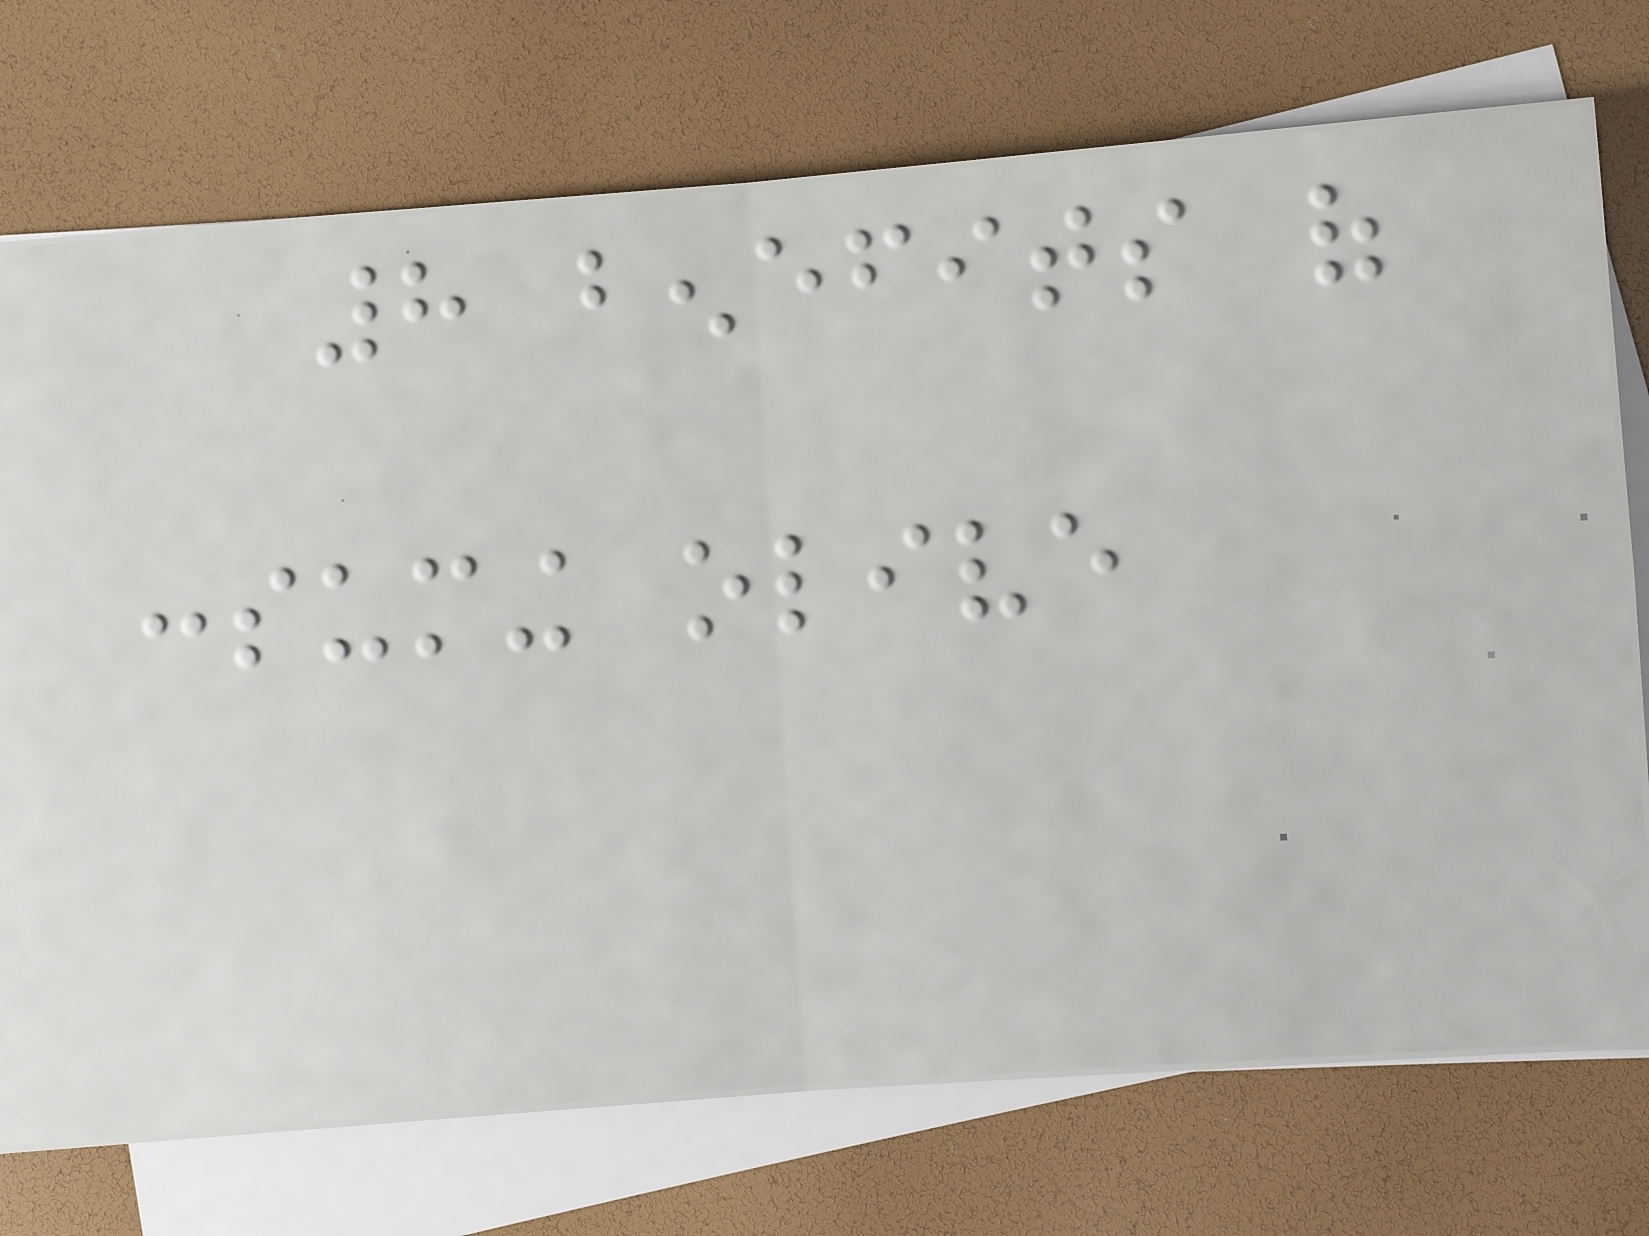8 benefits of
consuming olive
